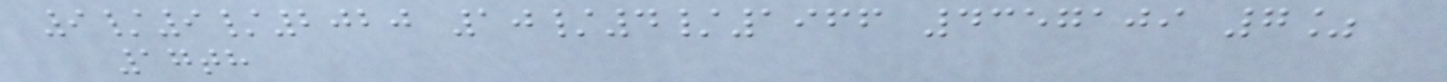9/9/2020 10/4/1966 4357109 7%
17th
